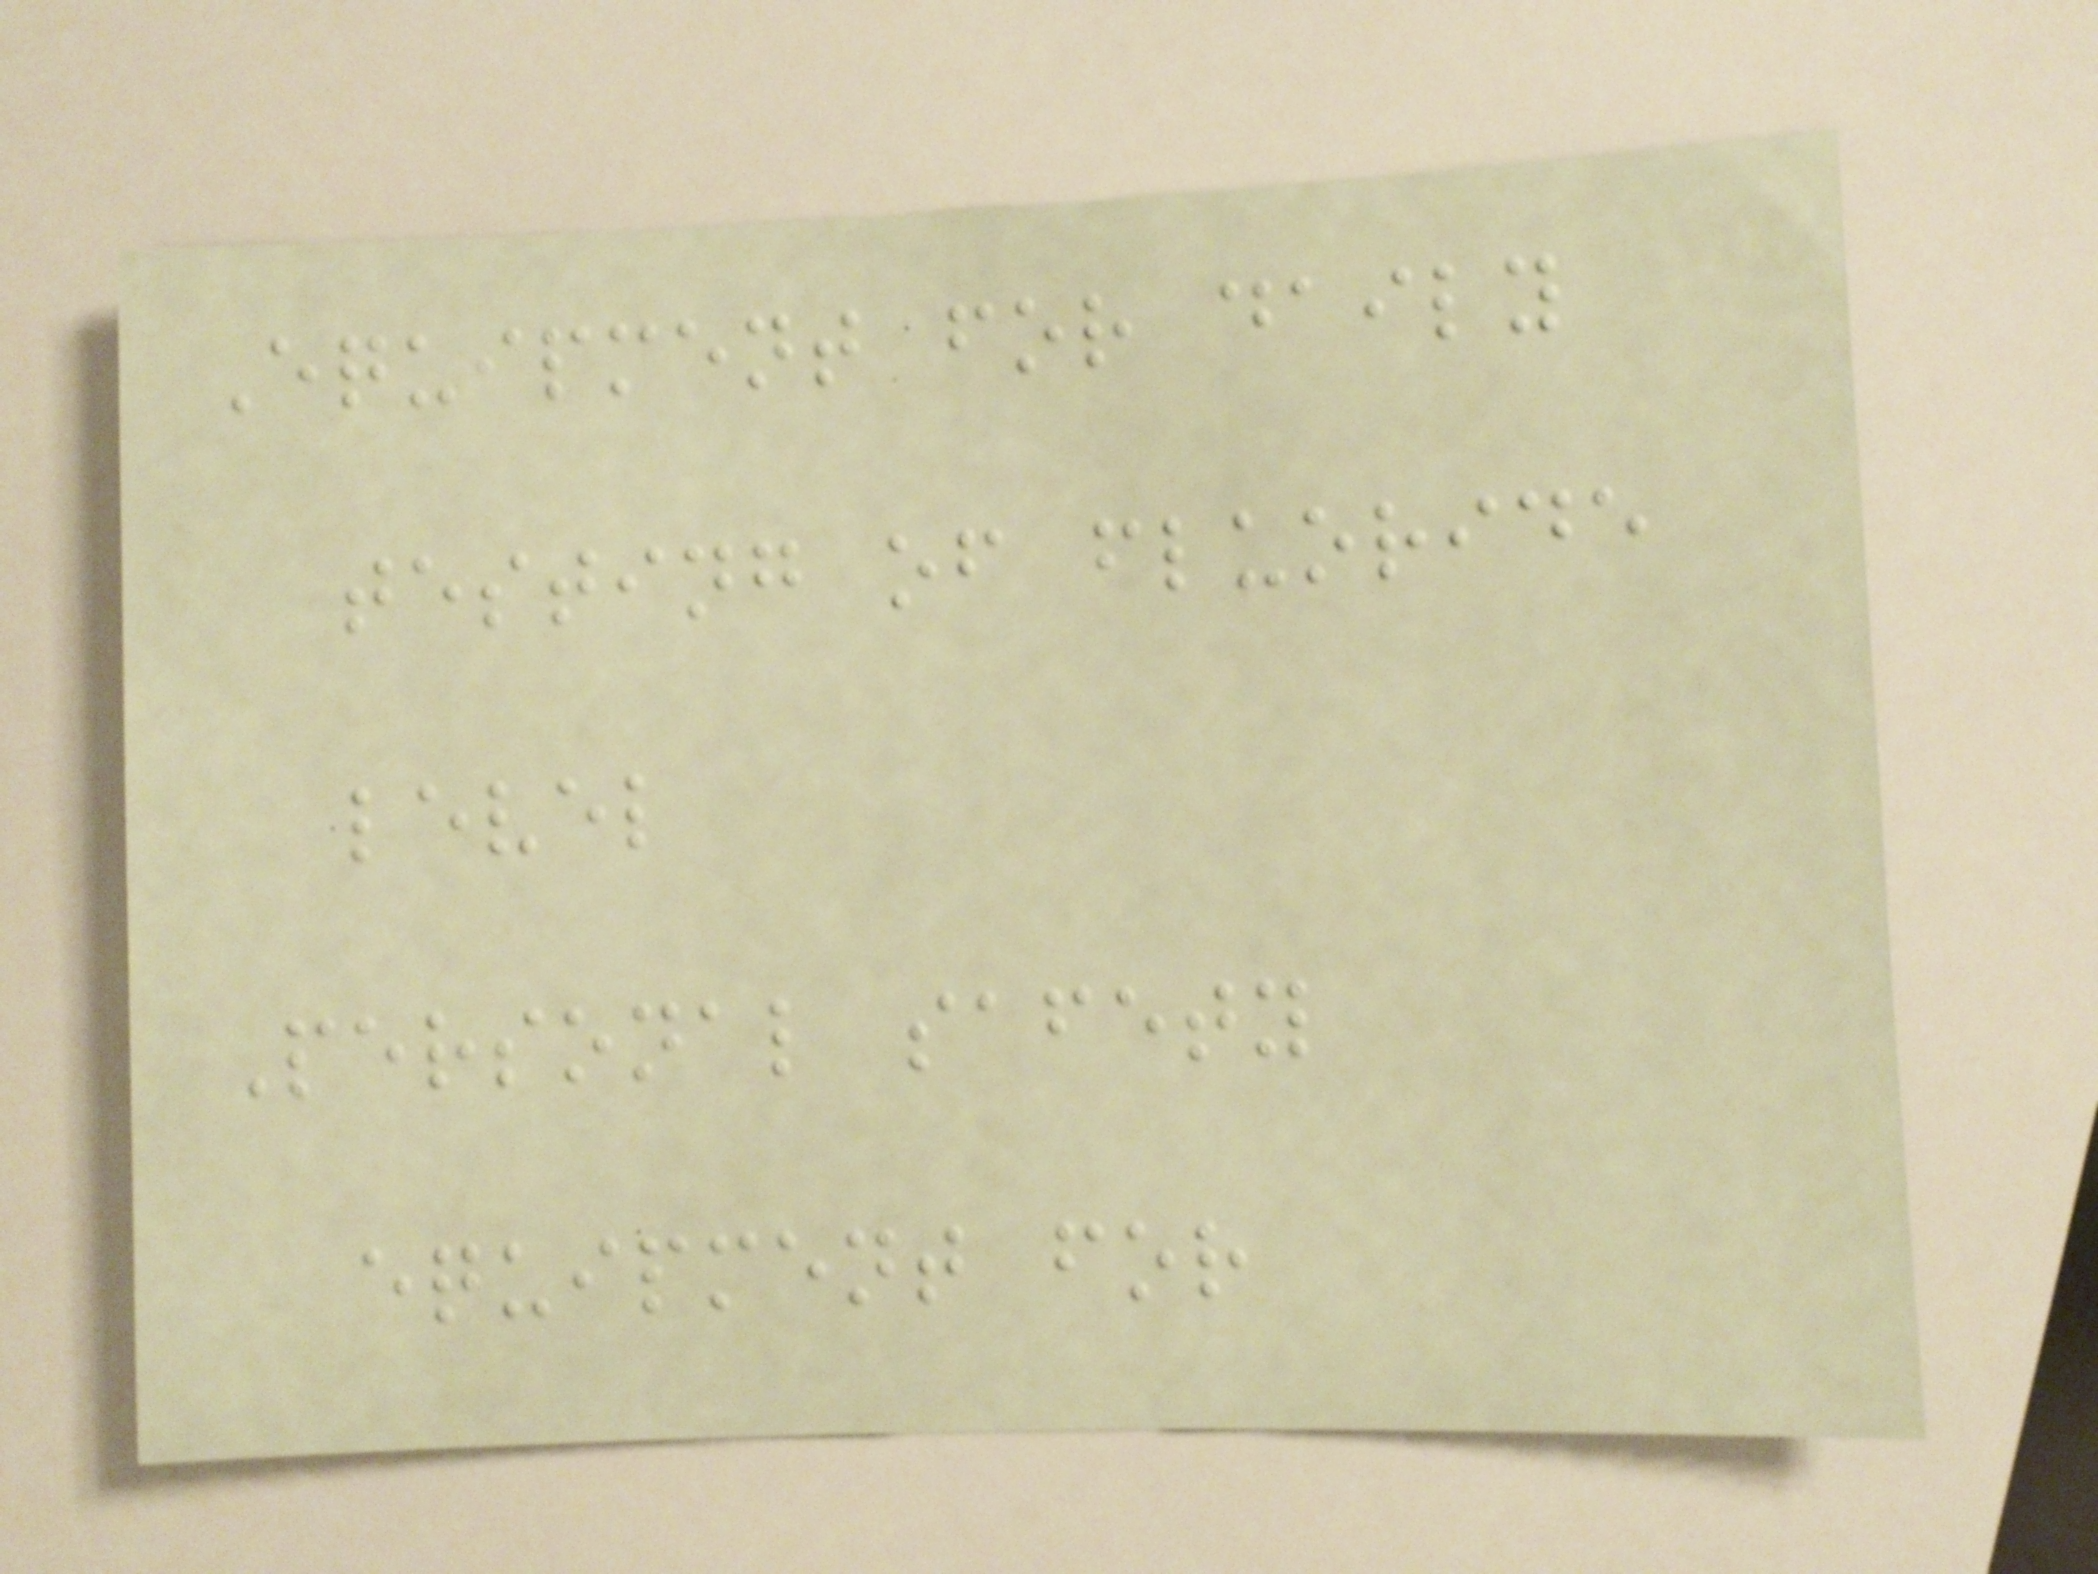Equipment for daily
testing of fluoride
level
Personal safety
equipment for
